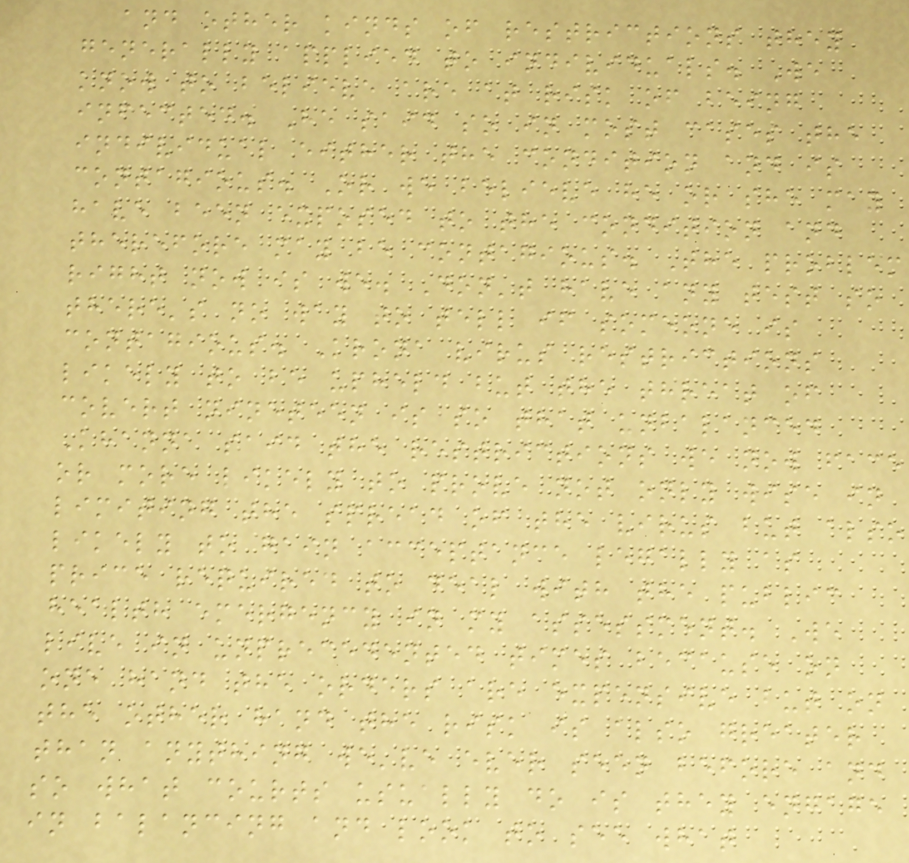and other kinds of restrictions they
generally applied to individuals. We
know to believe are at risk of being
infected. He said so in most cases the
individual either the condition and is
contagious. Or we believe he or she may
have been exposed to the condition and
therefore may be contagious. The problem
right now is we. Don't have any test so
there's no way to tell if someone is
contagious. Krona virus restrictions
likely to be upheld but the threat of
covert nineteen is so that unbalanced
Khanna said the restrictions we now face
or more likely to prove not only wise in
limiting the spread of the virus but also
likely to gain acceptance legally as
price required to deal with the public
health emergency in my assessment. We
live in unprecedented times because on
one hand the orders are expensive but on
the other hand the risk is also greater
than anything we've ever seen before and
so what courts usually do is they engage
in balancing and look to see what
